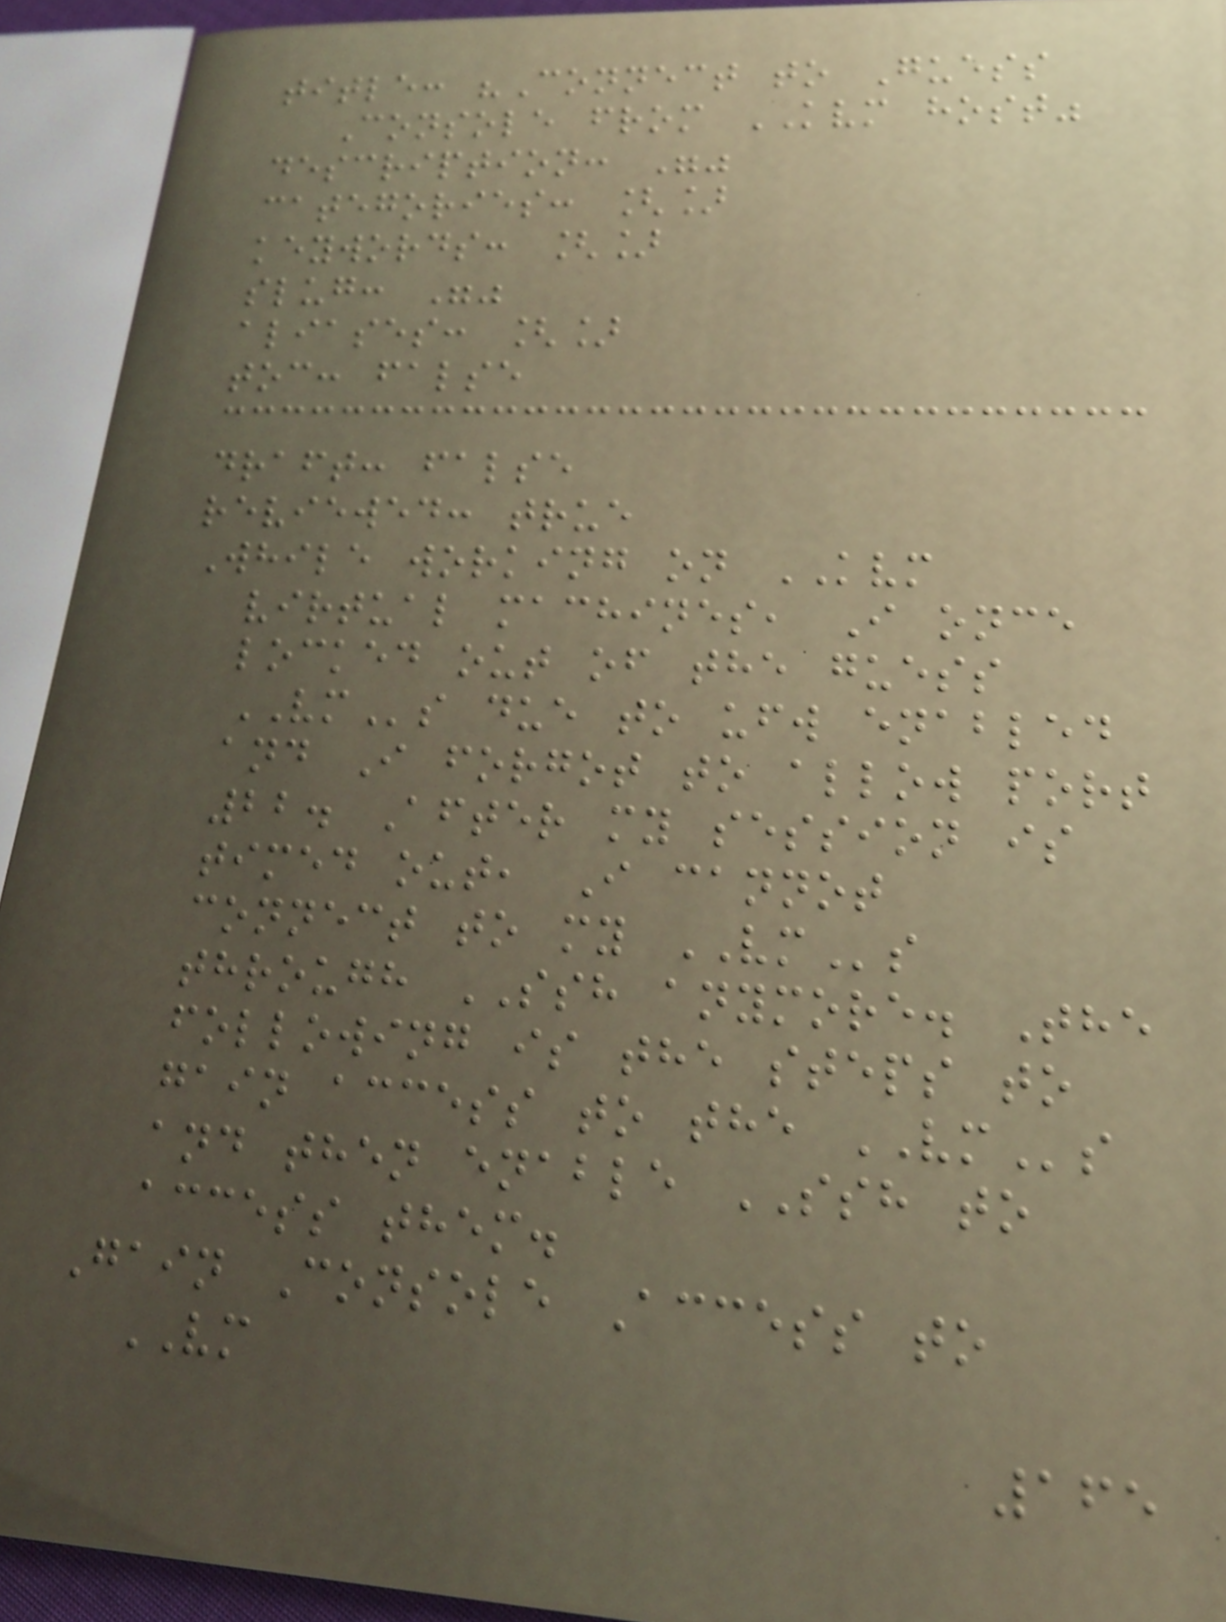title: "Connect to Guess
Console from KVM host"
description: ""
categories: []
keywords: []
slug: ""
aliases: []
toc: false
draft: false
reviewed: true
While working on KVM
virtual machines, I once
locked out of the guess
VMs due to ufw enabled
and I forgot to allow port
22. After my session is
timed out, I cannot
connect to my VMs
through SSH anymore. The
following is the steps to
gain access to the VMs
and then enable SSH to
access them.
Gain Console Access to
VM
165
